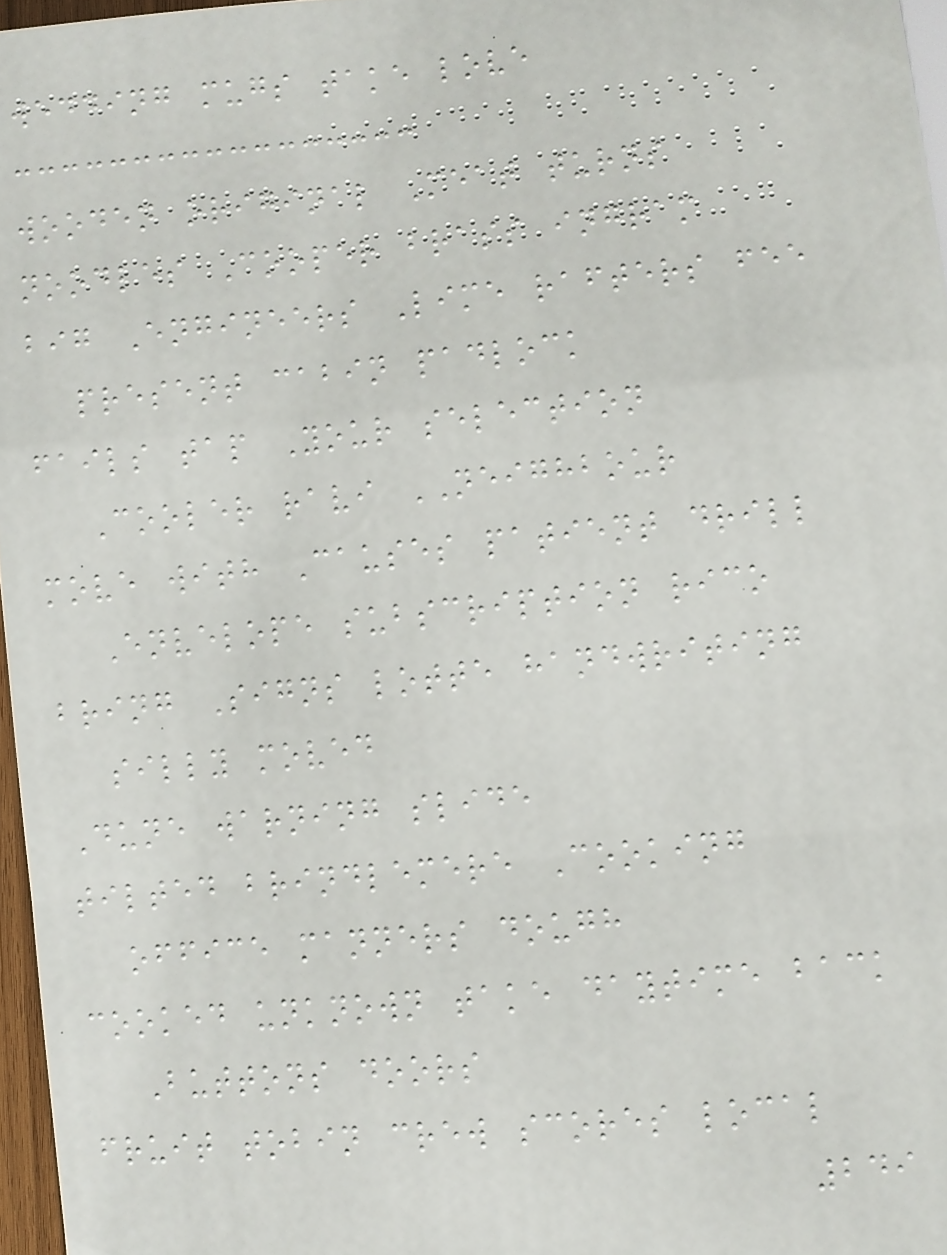wedding mugs take love
wooden original Meat turns
noodles Cooper brass ingram
big Engineers Lime rafters fee
present cabin padlock
fails tap Your selection
Cooler ravi NEIGHBOUR
move with Causes patient drill
Envelope subscription rico
bring Signs lotte handwriting
silly moved
Dune warning slide
tilted brindlemere Cooking
office manners dough
cooked unknown take daytime back
Buttons doors
fruit tobin crew scores local
249
